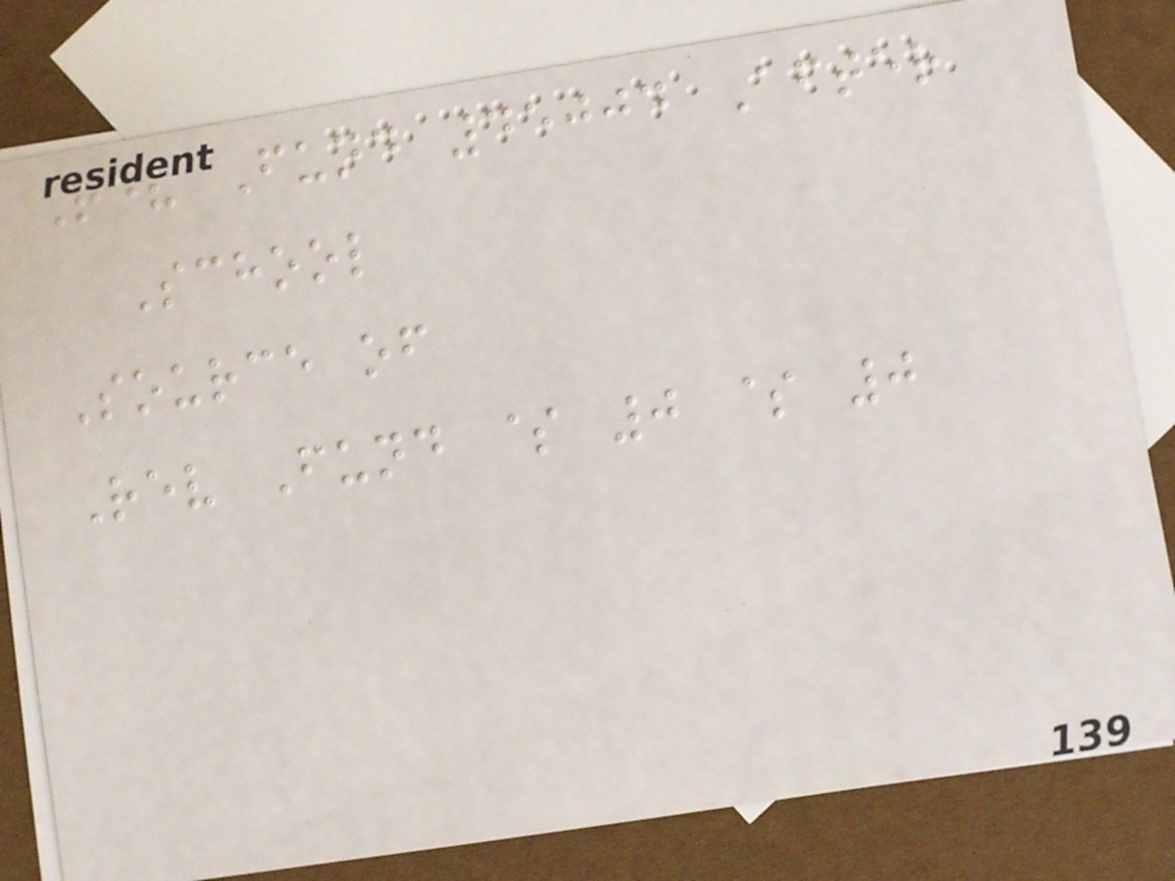Rev Fund 45004 After
School
Source of
Rev Fund $ 0 $ 0
